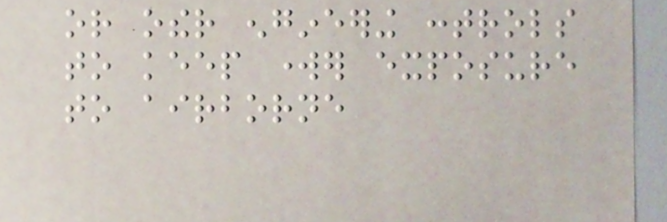or other engineering controls
to keep worker exposure
to airborne
